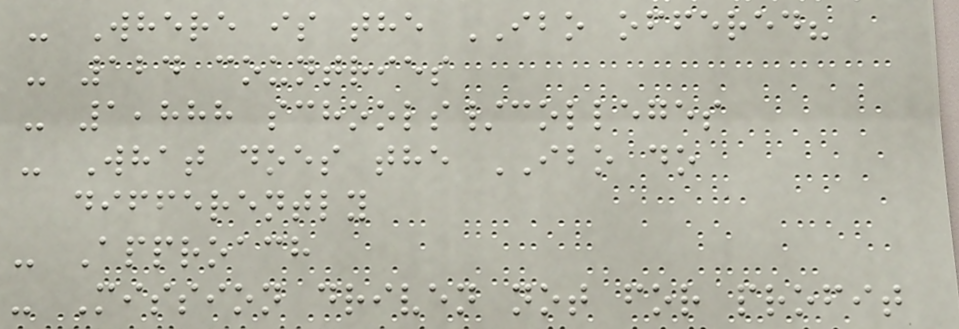- Where is the IBO offered?
- 124 countries
- 1,888 schools/colleges
- What does the IBO do
differently
- Approach
- Mission driven not for profit
